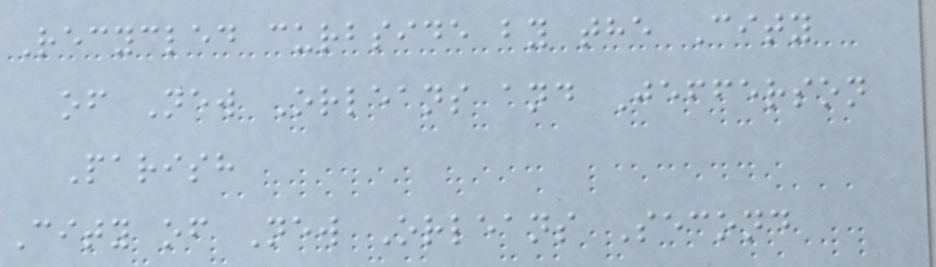Recycled curbside by the City
of New Orleans and Jefferson
Parish
City of New Orleans Second
